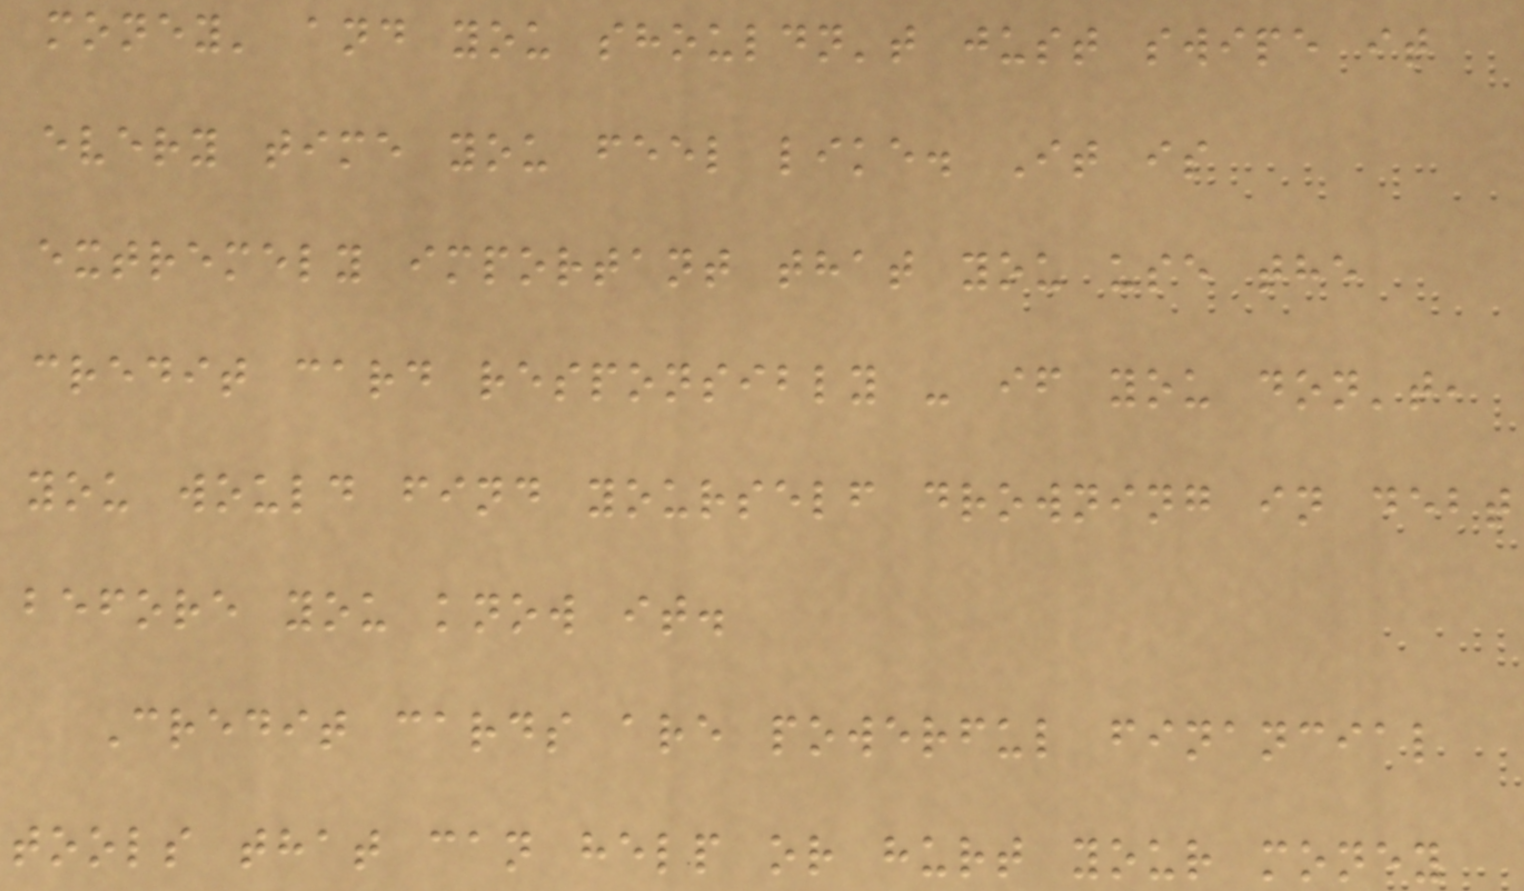money' and you shouldn't just swipe it
every time you feel like. It is
extremely important that you use the
credit card responsibly - if you don't,
you would find yourself drowning in debt
before you know it.
Credit cards are powerful financial
tools that can help or hurt your money
